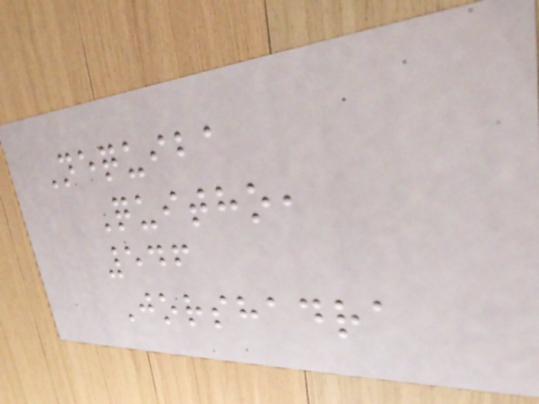Nequiba
Quitho,
546
Jorshadra
